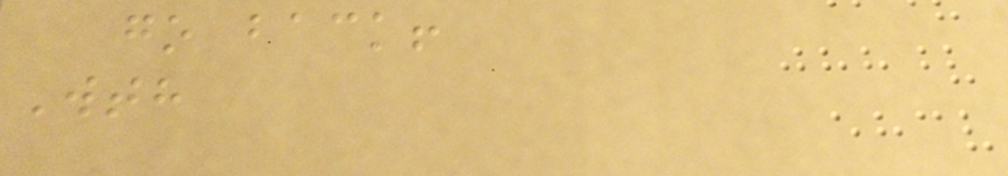go back!
Wth
